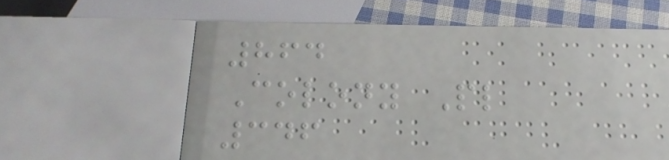864
Colony Pl
346
